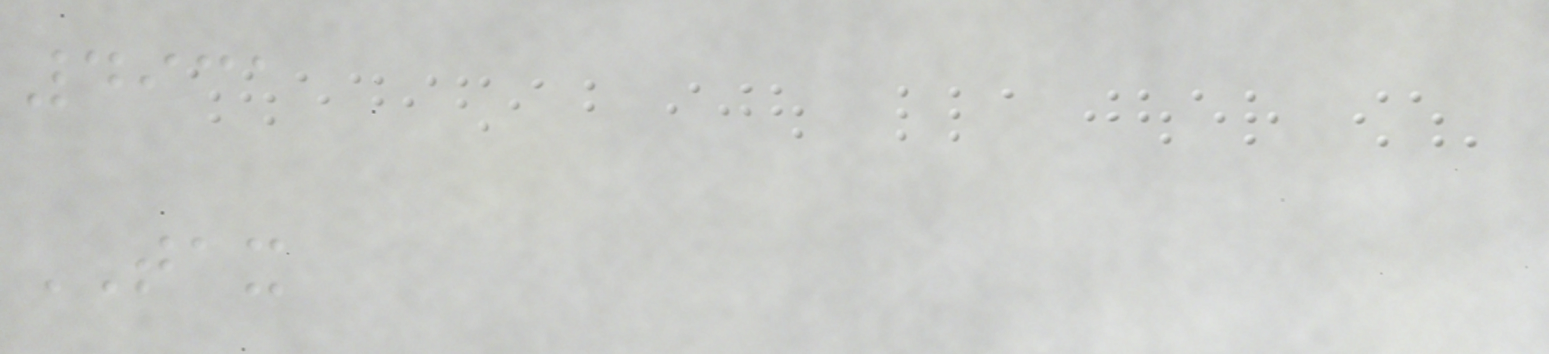4931
TAX
